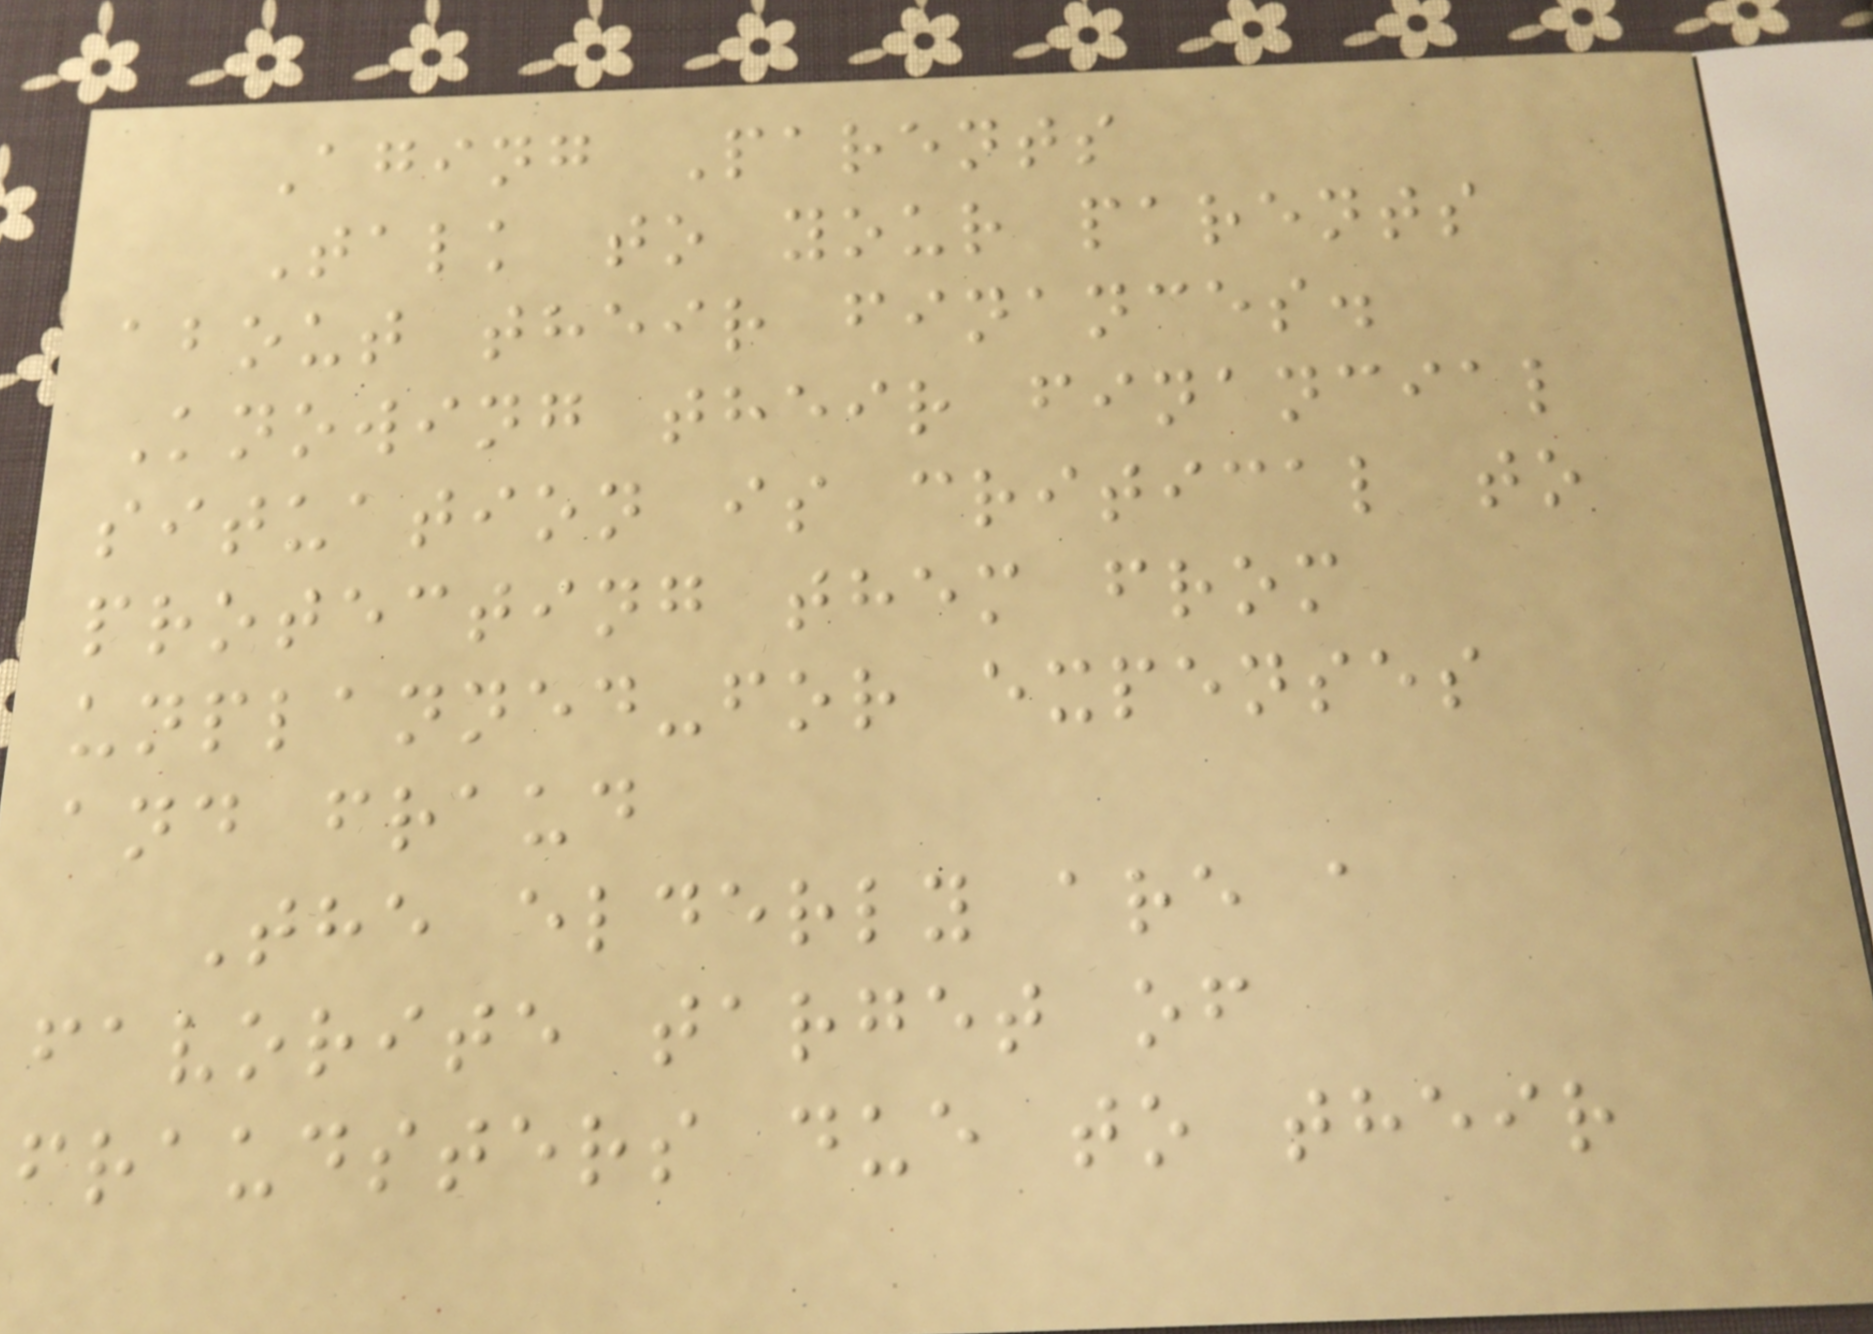Aging Parents
Talk to your parents
about their finances.
Knowing their financial
situation is critical to
protecting them from
unplanned-for expenses
and fraud
The elderly are a
favorite target of
fraudsters due to their
